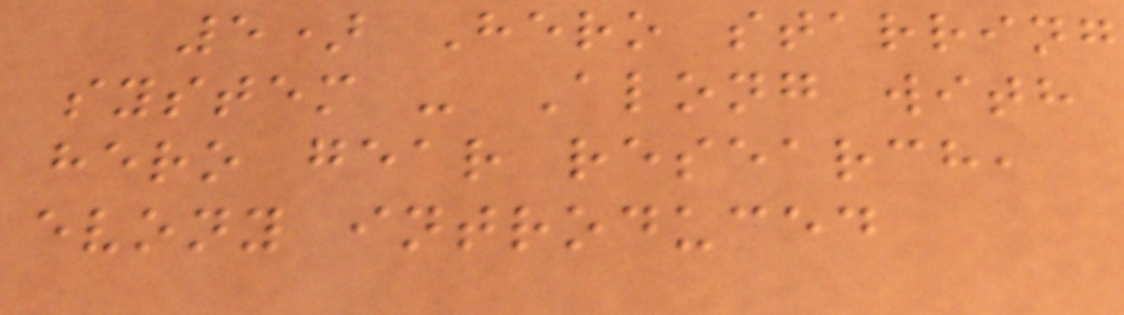5) Hero starring
system - Along with
hero gear research,
evony introduced
